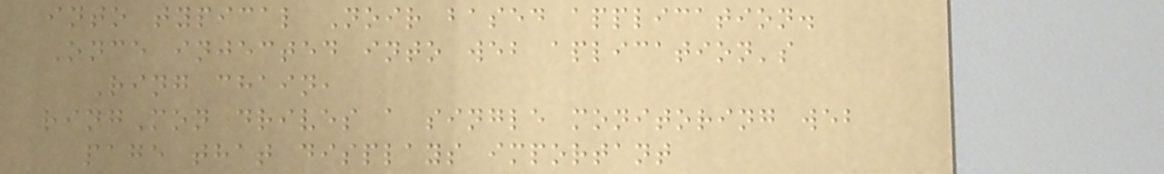into typical Noir based application.
Once injected into web aplication's
Ring chain,
ringMon drives a single monitoring web
page that displays important
